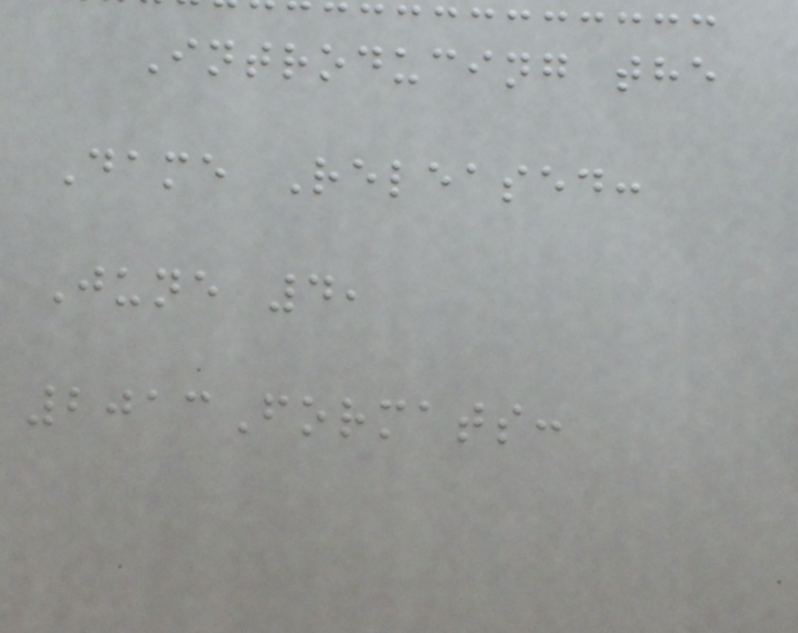Introducing the
Dame Released:
June 4,
2013Formats:
